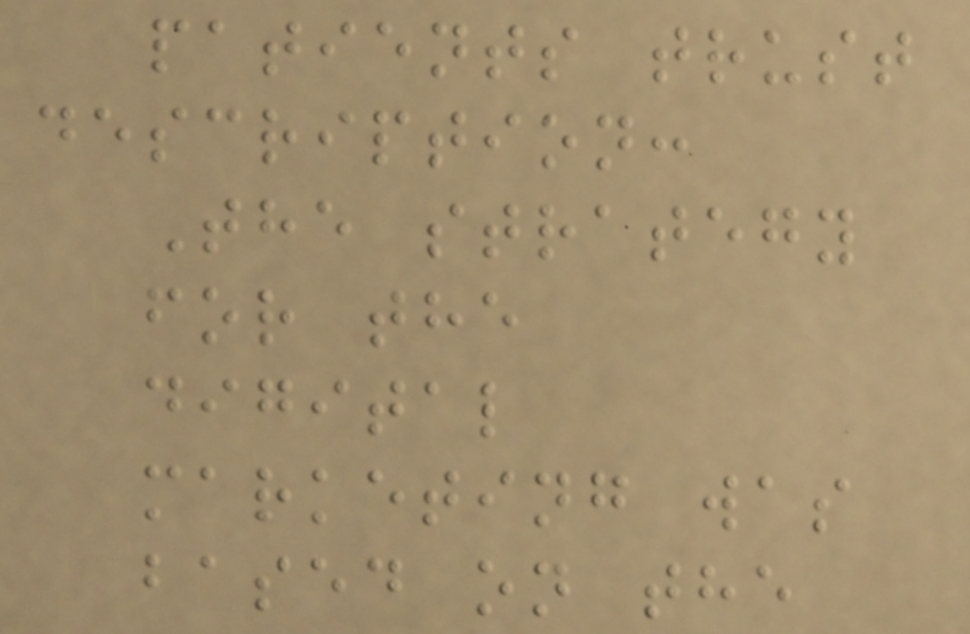patients trust
description:
The strategy
for the
digital
marketing was
based on the
